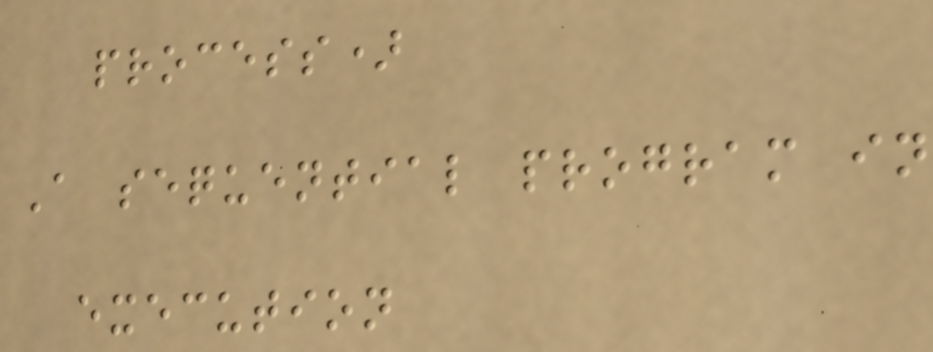process)
A sequential program in
execution
